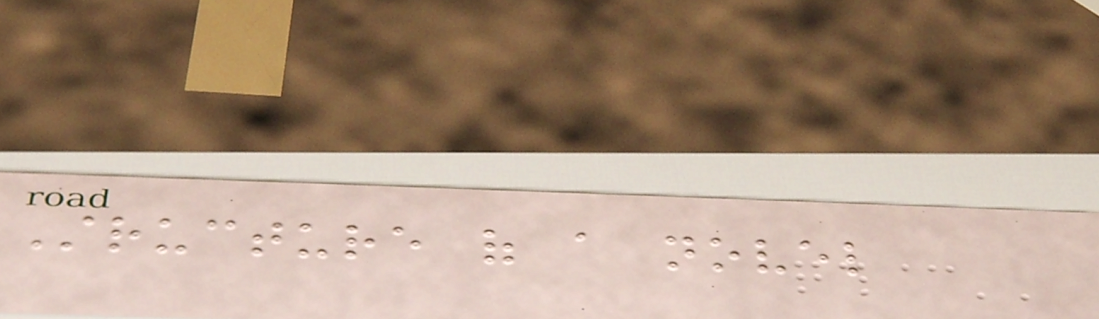Structure of a novel
